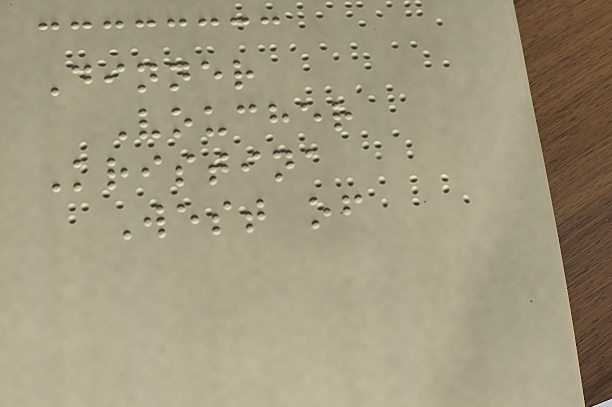Dinner
Voucher
Kristina
West of
